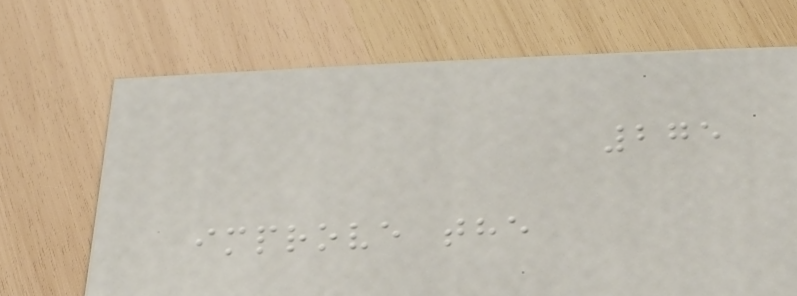275
improve the
